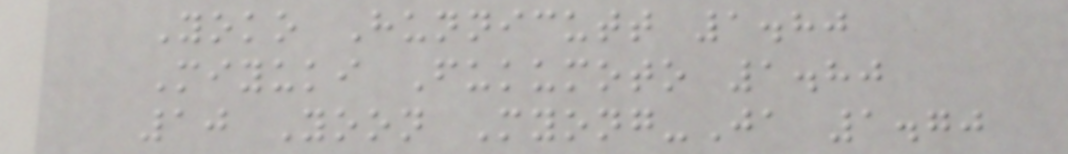Yoko Hunnicutt 1.80
Miyuki Fukumoto 1.80
10 Yoon Myong-Ja 1.70
